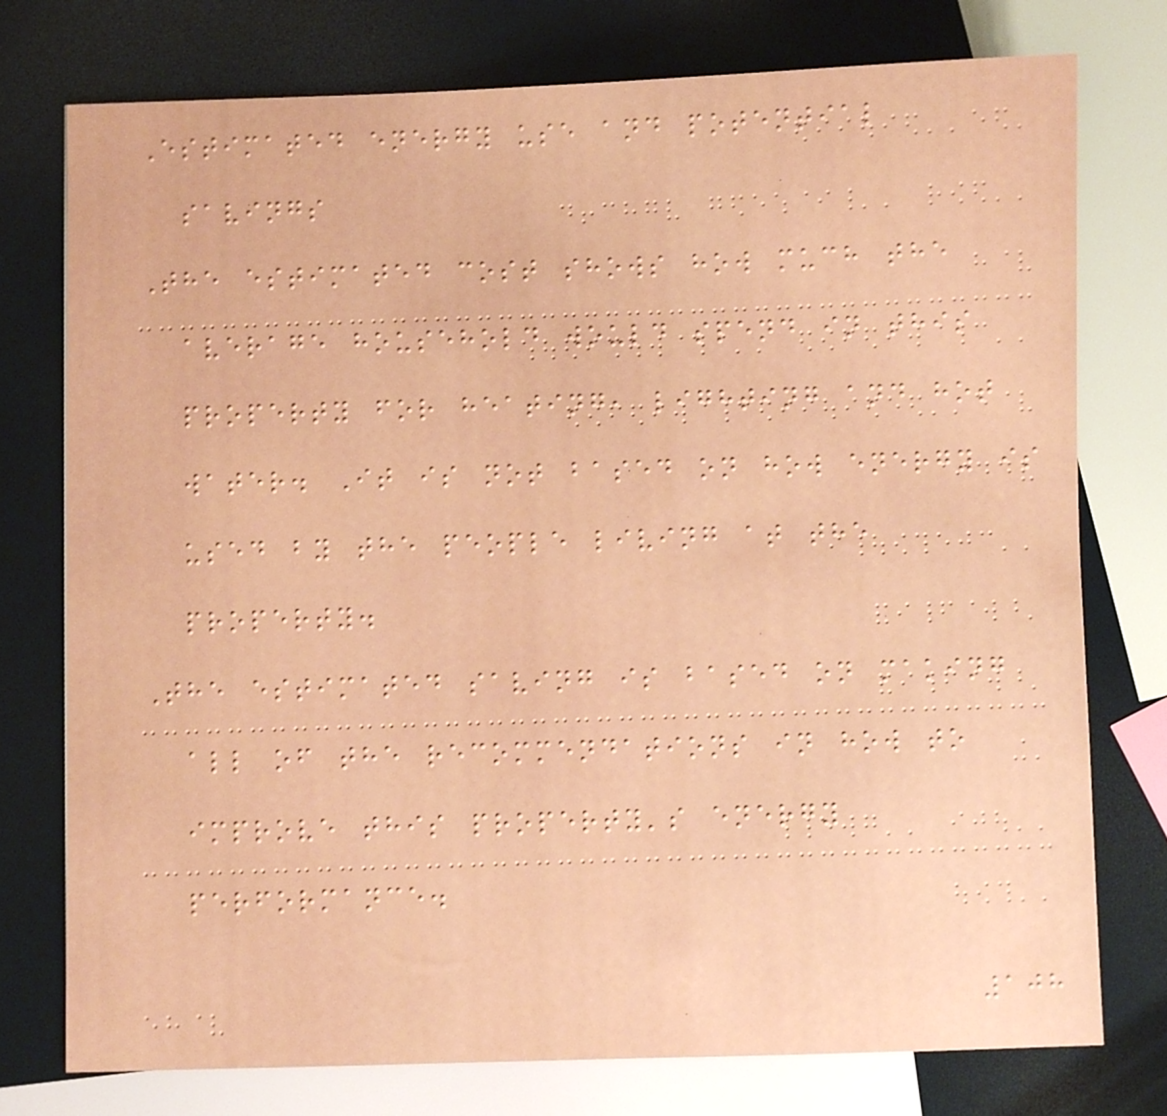Estimated energy use and potential
savings
The estimated cost shows how much the
average household would spend in this
property for heating, lighting and hot
water. It is not based on how energy is
used by the people living at the
property.
The estimated saving is based on making
all of the recommendations in how to
improve this property's energy
performance.
108
